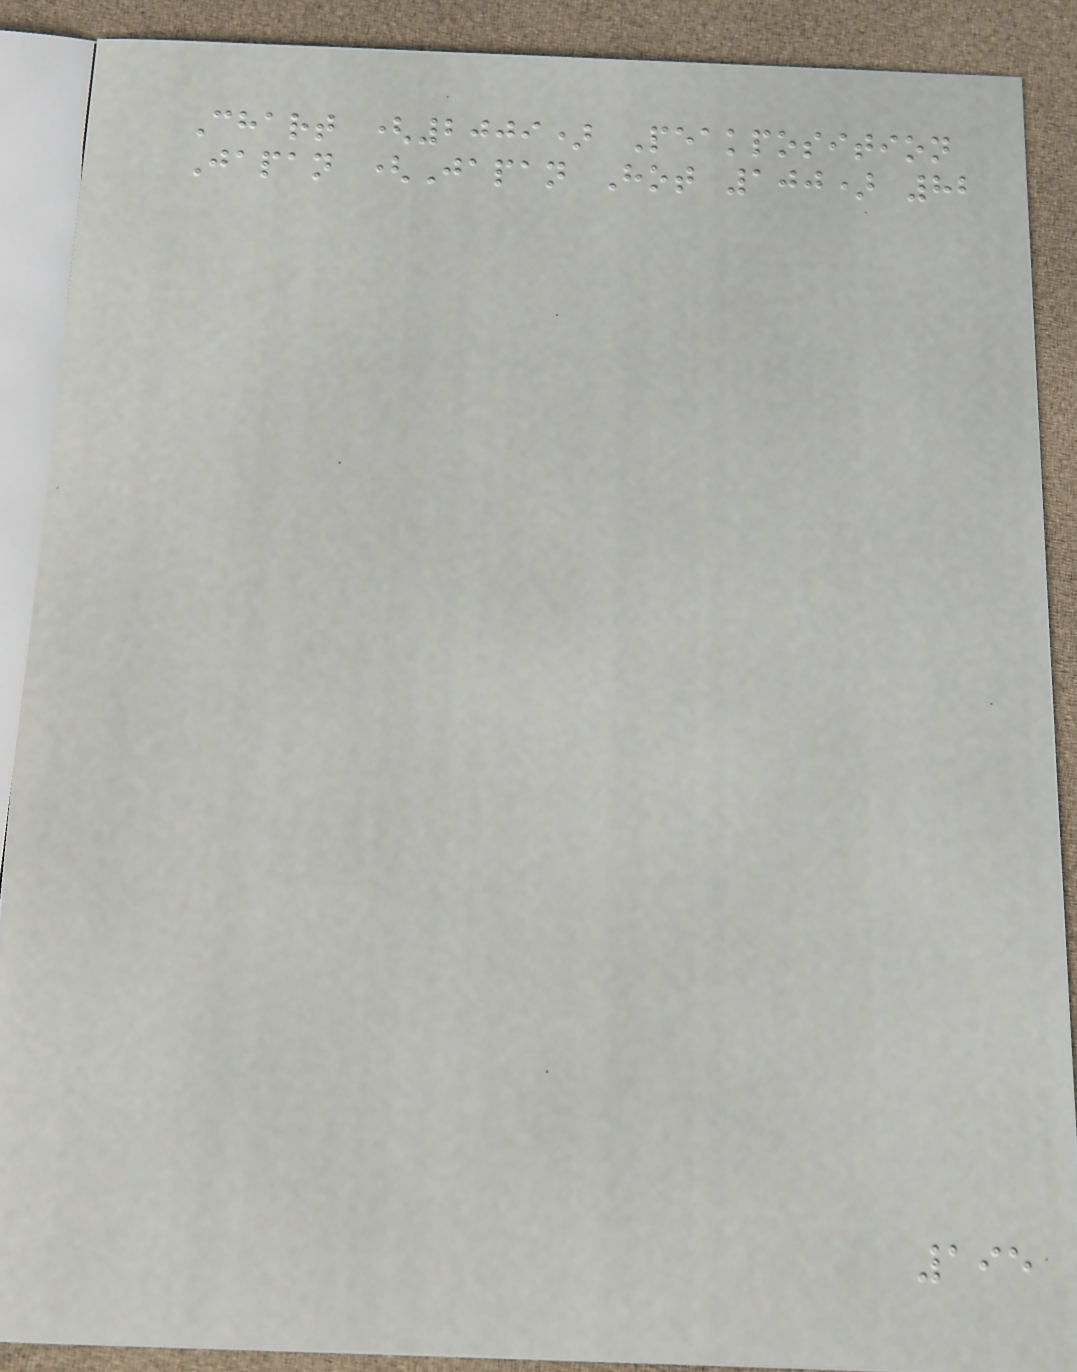Chart (2009) Peakposition
Japan (Japan Hot 100) 82
195
